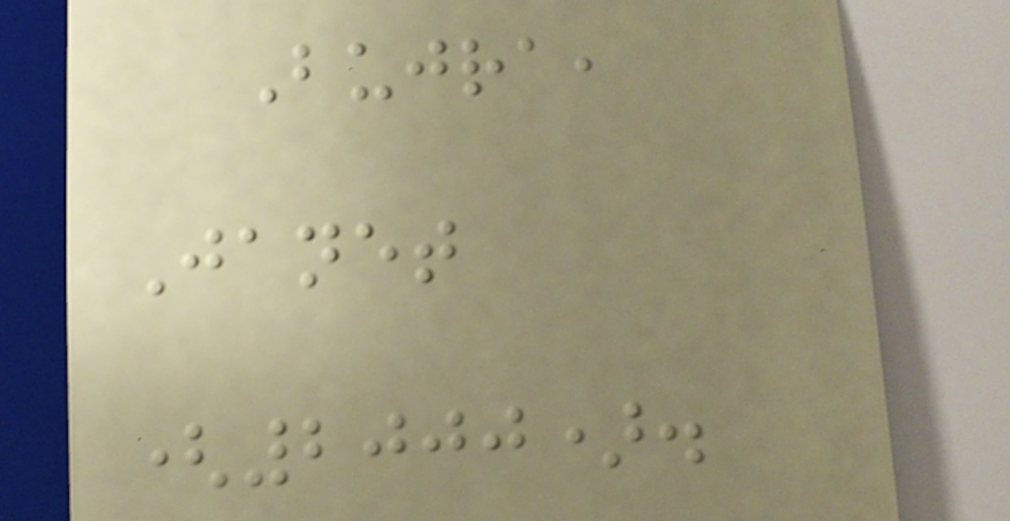Bujra,
Janet
(2000).
